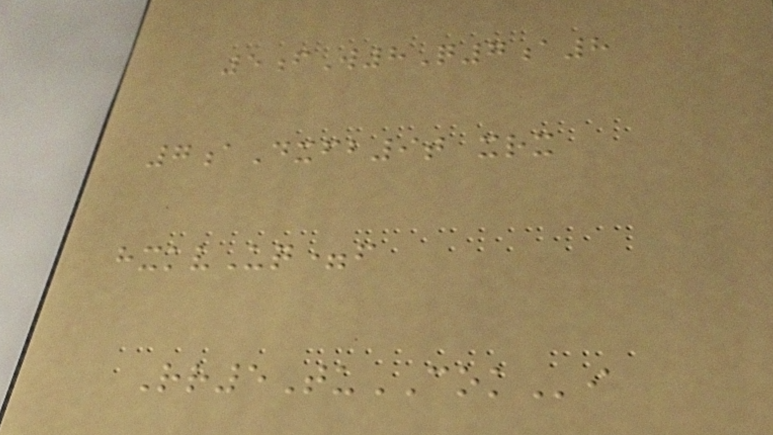5fW8Q7a8
7aDxfb9t xrx
hxkvUq=f
Rr5TuCOKi
